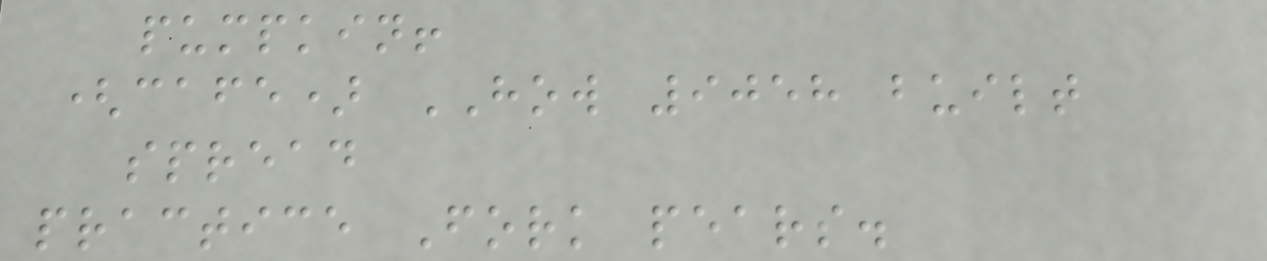pumpkin!
(cafe) HOW 9058 built
spread
practice Fork pears.
